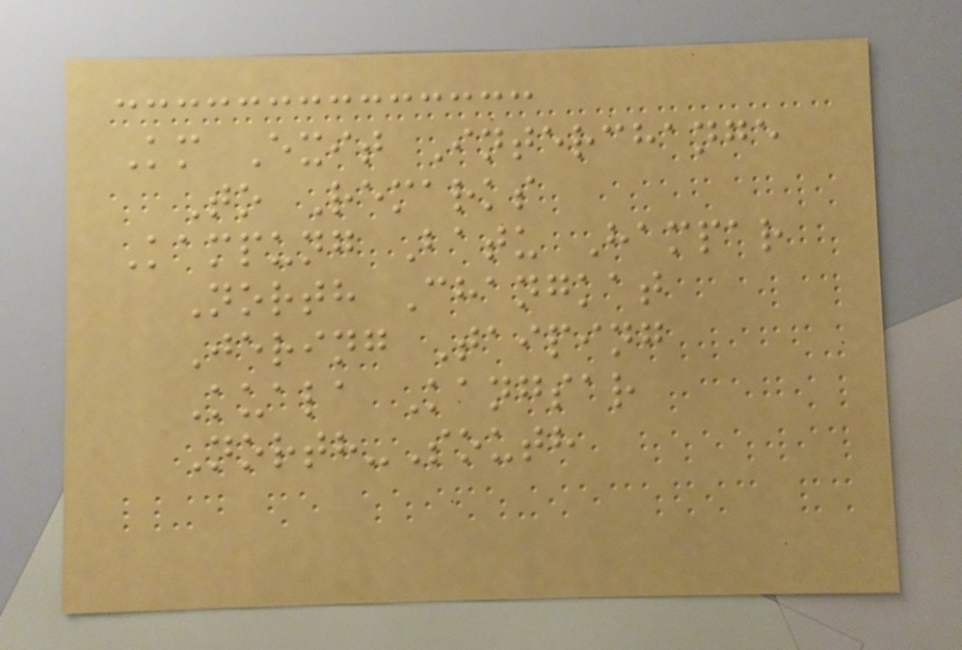Km Exit Interchange
To Remarks
Kampung Batu Hampar
North Changkat
Jering Taiping
Kuala Kangsar
North-South
